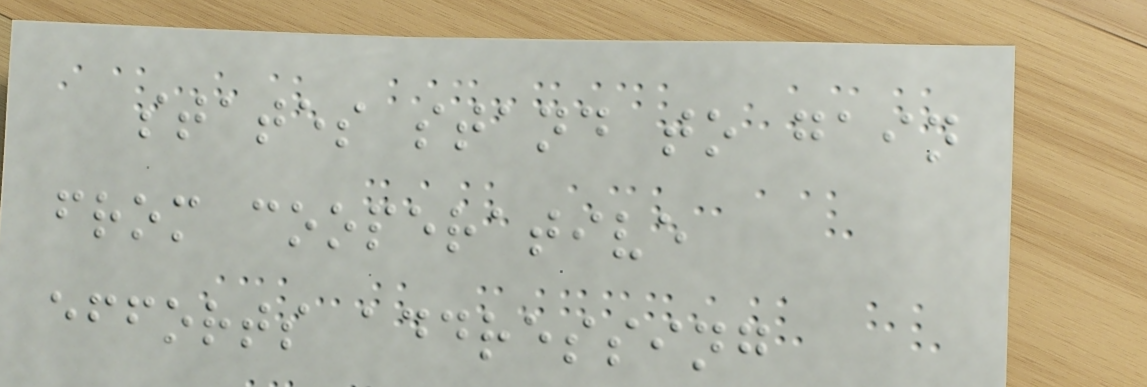states stand to gain
from cooperative
efforts addressing
